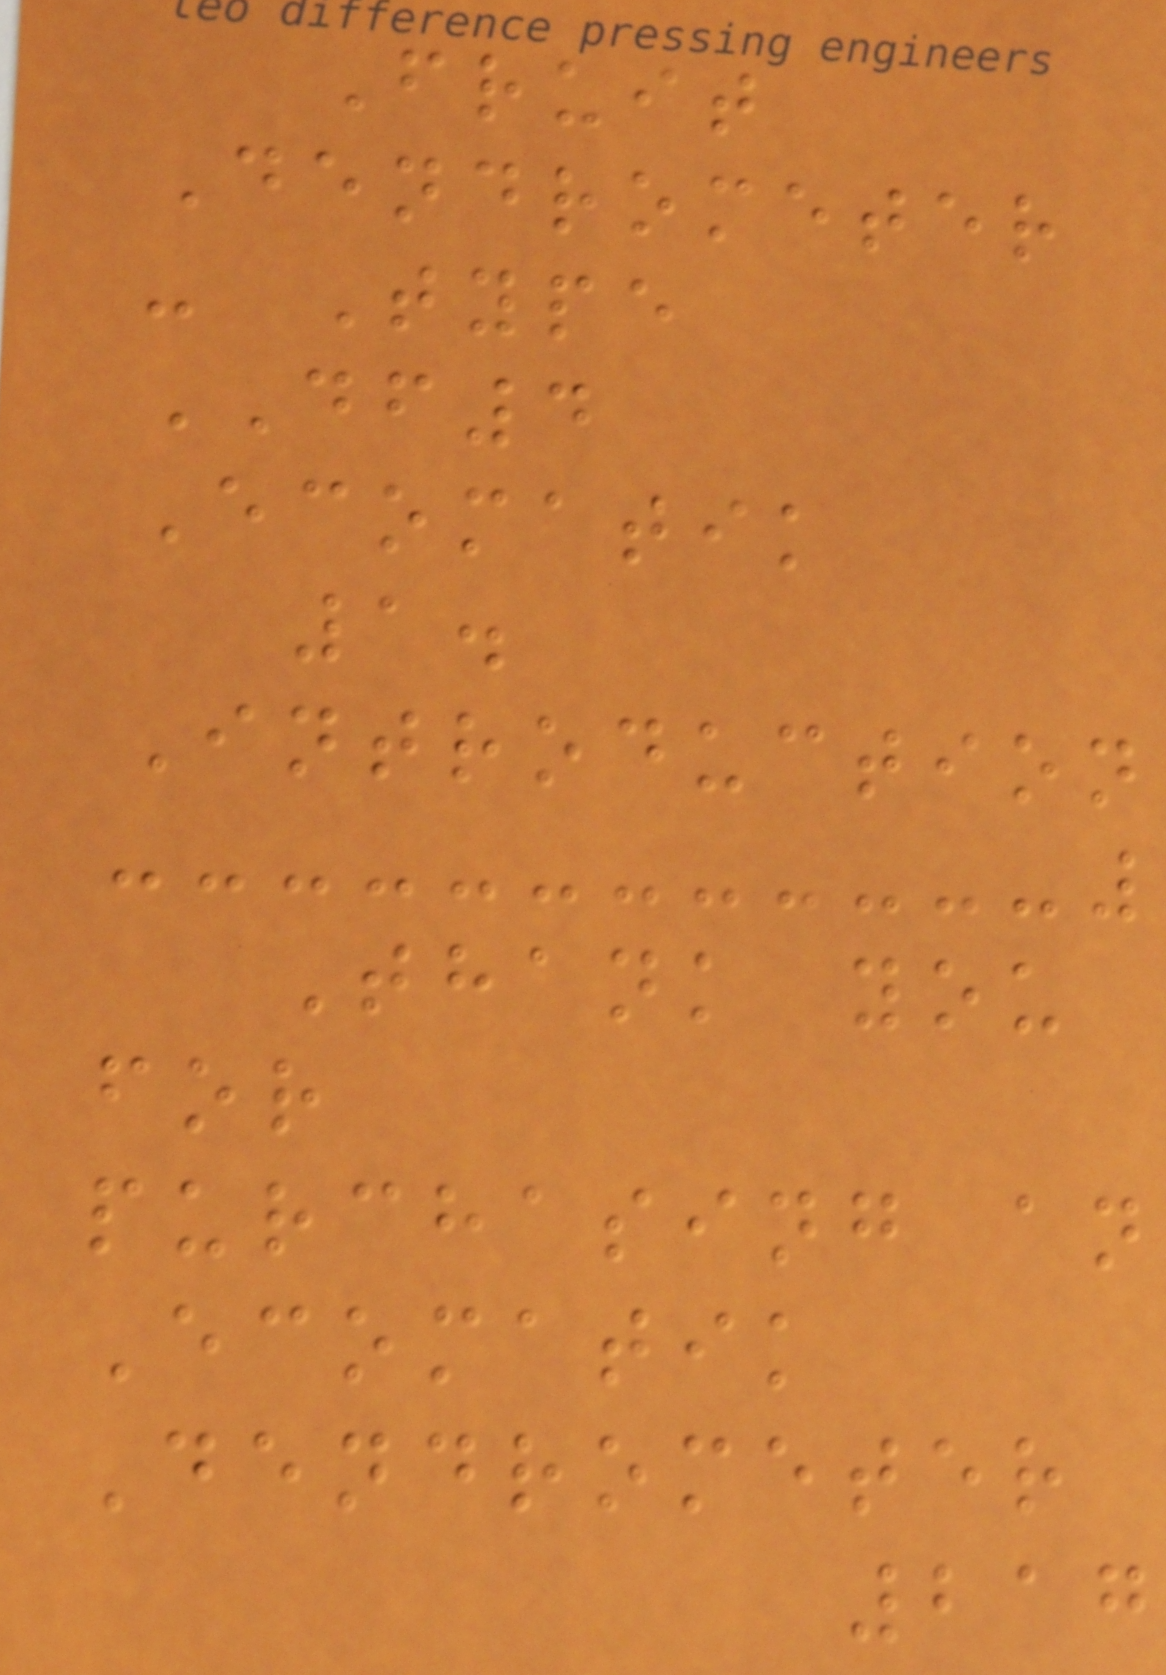Fruit
Dendrometer
- Type
DF4
Ecomatik
1.
Introduction
Thank you
for
purchasing an
Ecomatik
Dendrometer
217
